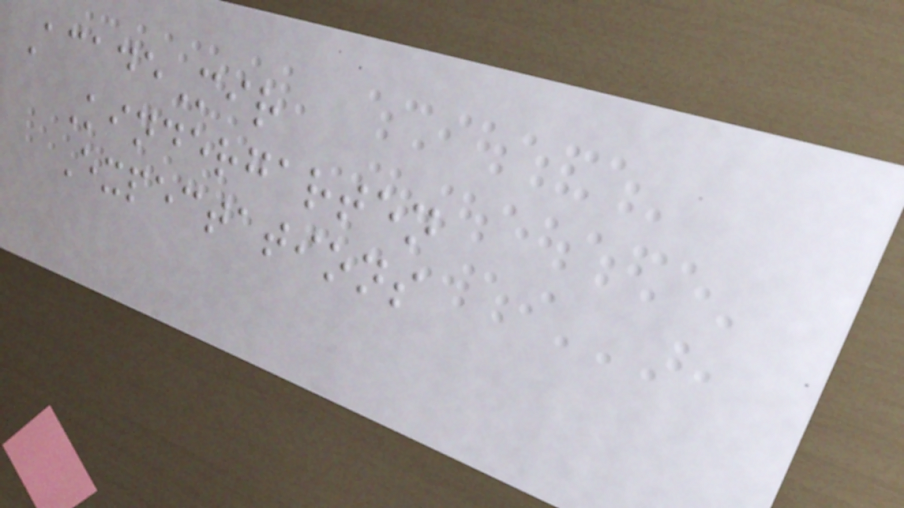AcadeMir
Kindergarten
Expectations
